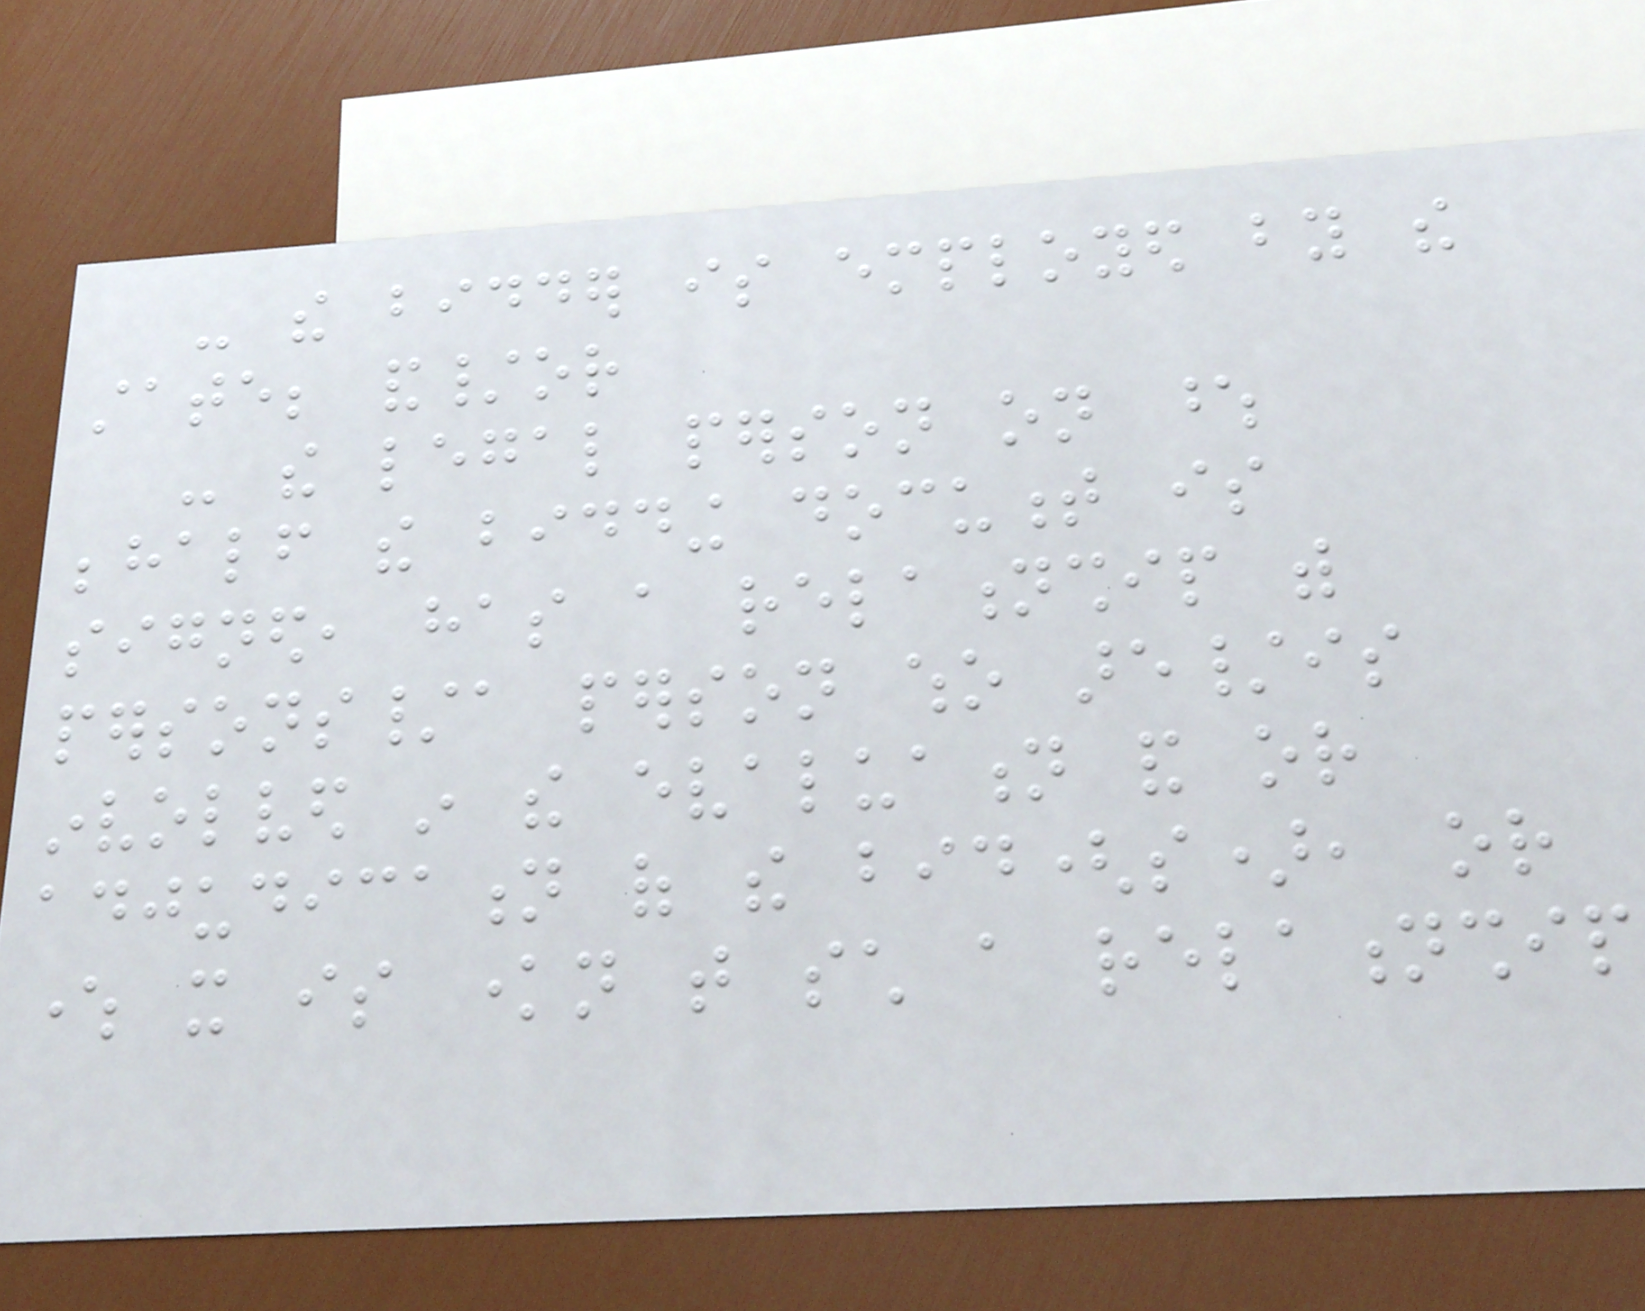- the bidder is employed by the
state; and/or
- the legal person on whose
behalf the bidding document is
signed, has a relationship with
persons/a person who are/is
involved in the evaluation and or
adjudication of the bid(s), or
where it is known that such a relationship
